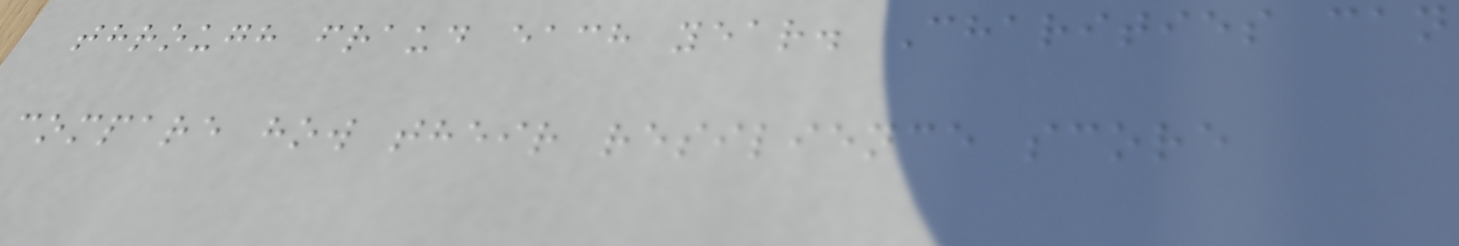through fraud each year. Charities can
compare how their resilience score
